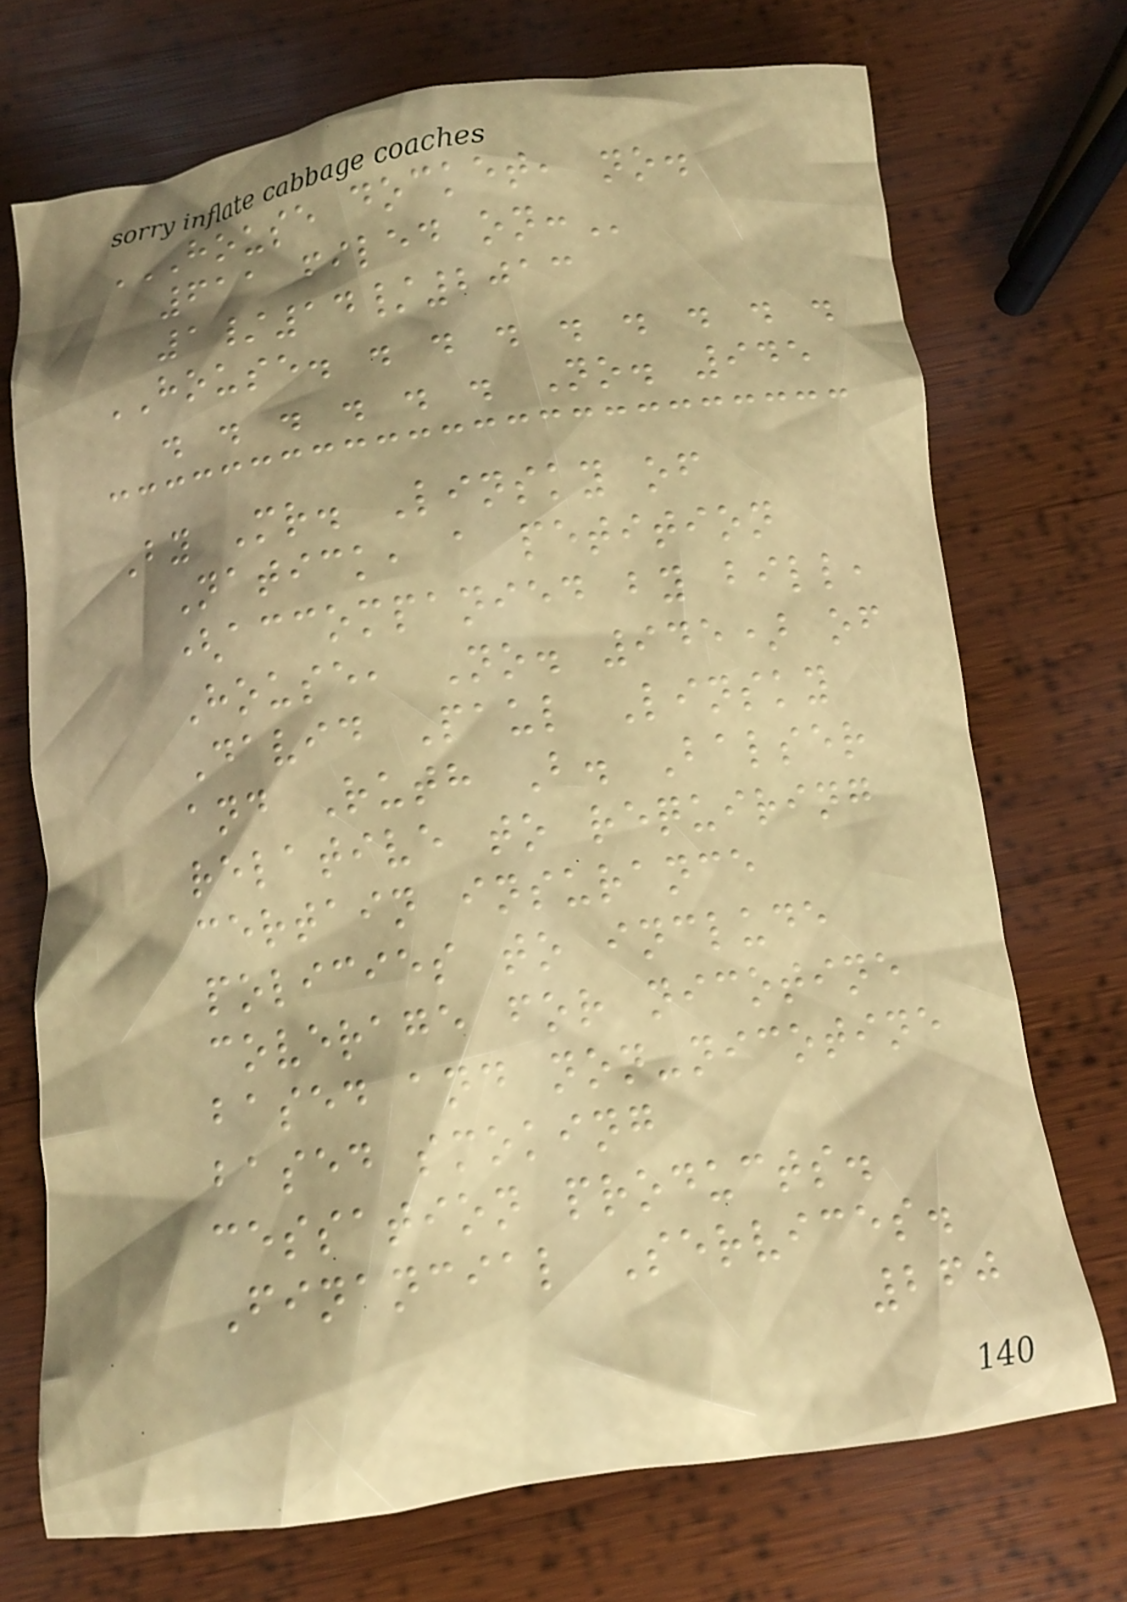HOUSE DOCKET, NO.
611 FILED ON:
1/14/2013
HOUSE. . . . . . . . .
. . . . . . No. 945
By Mr. Linsky of
Natick, a petition
(accompanied by bill,
House, No. 945) of
David Paul Linsky
and Ruth B. Balser
relative to requiring
certain insurance
policies to include
coverage for nicotine
based and non-nicotine
based smoking
cessation products.
Financial Services.
260
